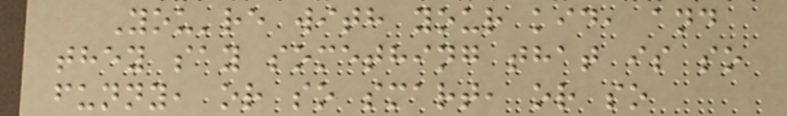You're with your kid, and
they say something that is so
funny, or so smart, or so
